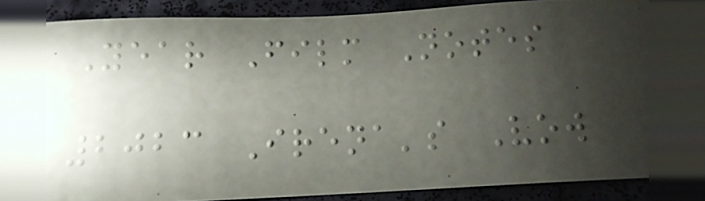Year Film Notes
2023 Irena's Vow
